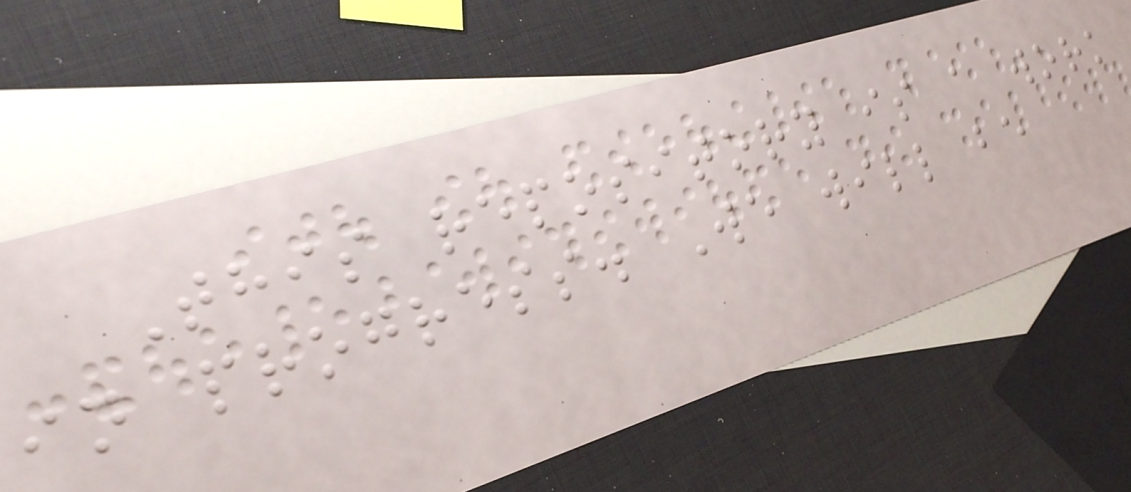This repository is a work
in progress. We will be
